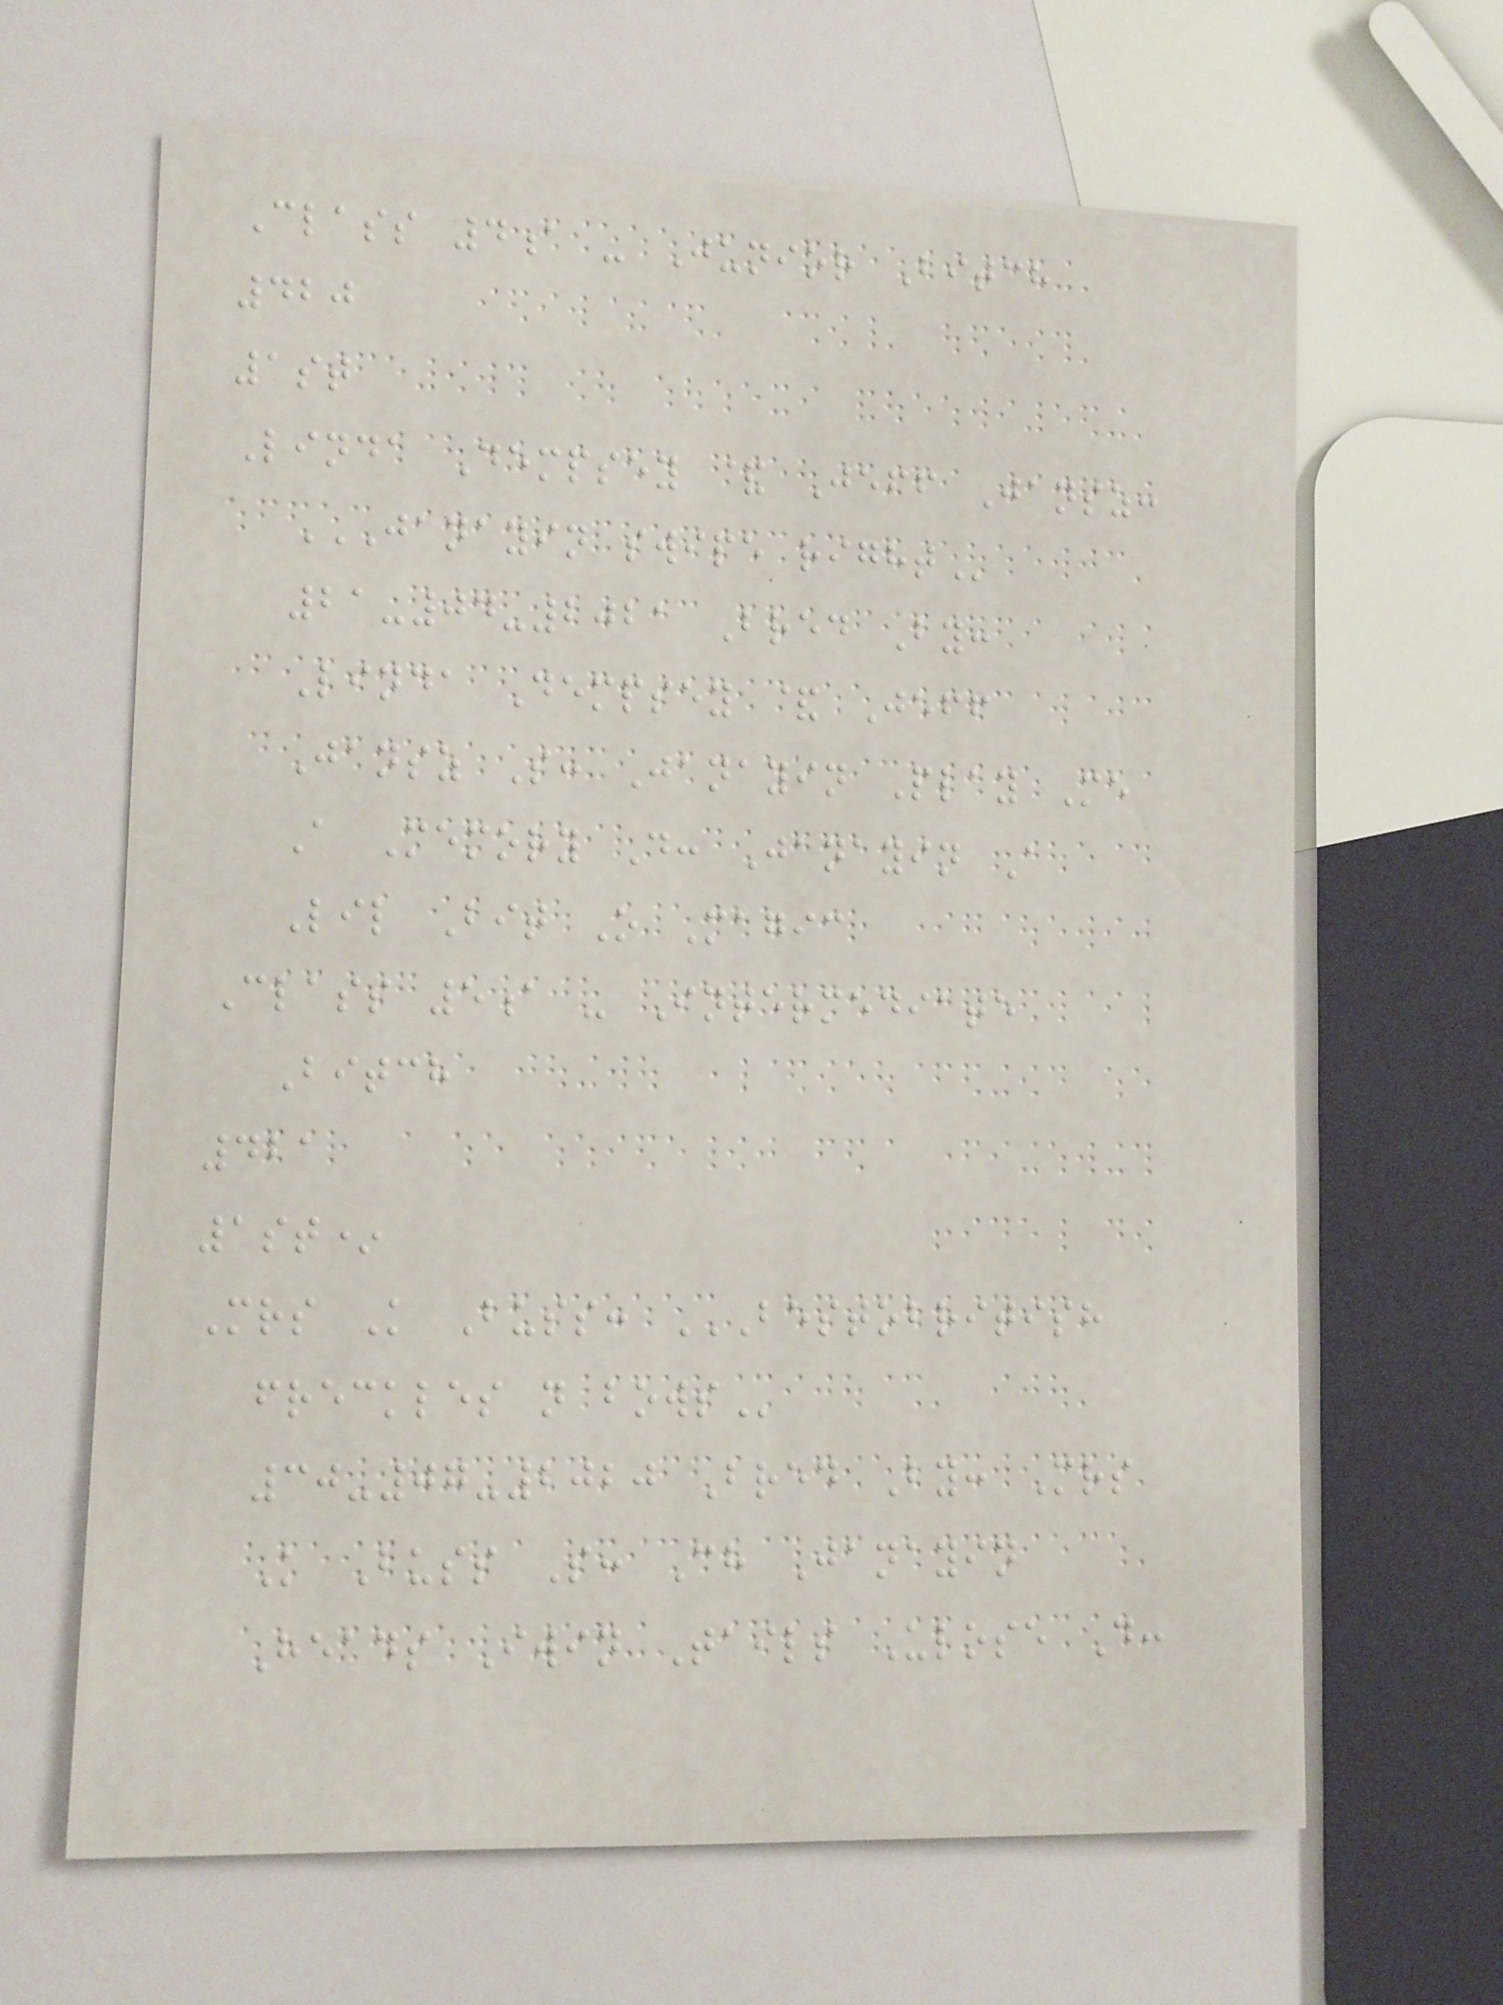Class 4a - Junior Bitch
420
1st
Linda Dempsey & Jeff Jansz:
JANAYIN SWIPE RIGHT
21-04-2021 Bred By:
Linda Dempsey & Jeff
Jansz S: Janayin Play Me
A Memory D: Janayin A
Lil Bit O Magic
Class 5a - Intermediate
Bitch
421
1st*
Mrs K Buss: BESTOBRITISH
FRECKLES N BOWS
30-07-2020 Bred By: Mrs
K Buss S: Ch Janayin
Heads Iwin Tails Ulose D:
